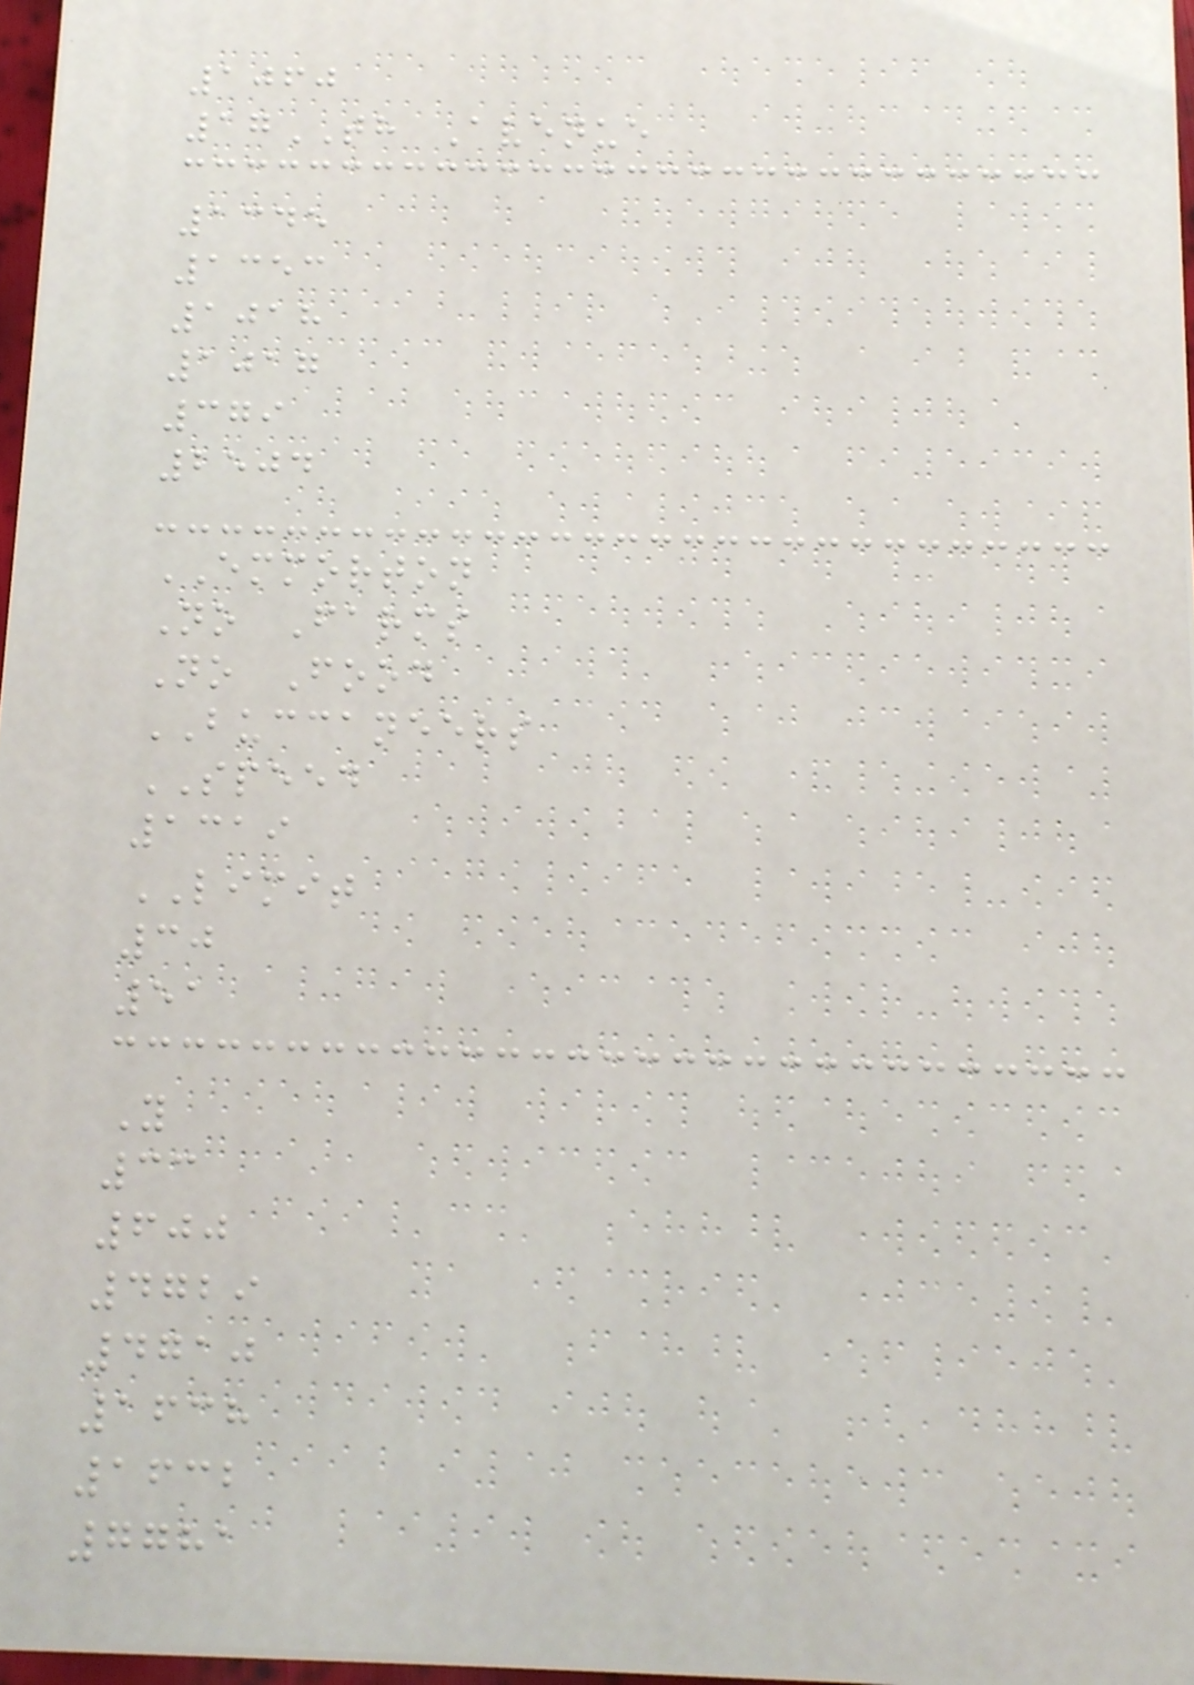1060
17TH Avenue
1345
1353
1018
1017
379
2504
EMMORTON
No Farms
No Food
BUCCANEERS
SPEED
1319
LIMIT
30
51
Y
33
600
4729
4710
1638
1632
7781
